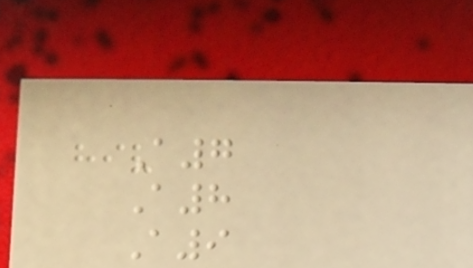A7
A8
A9
